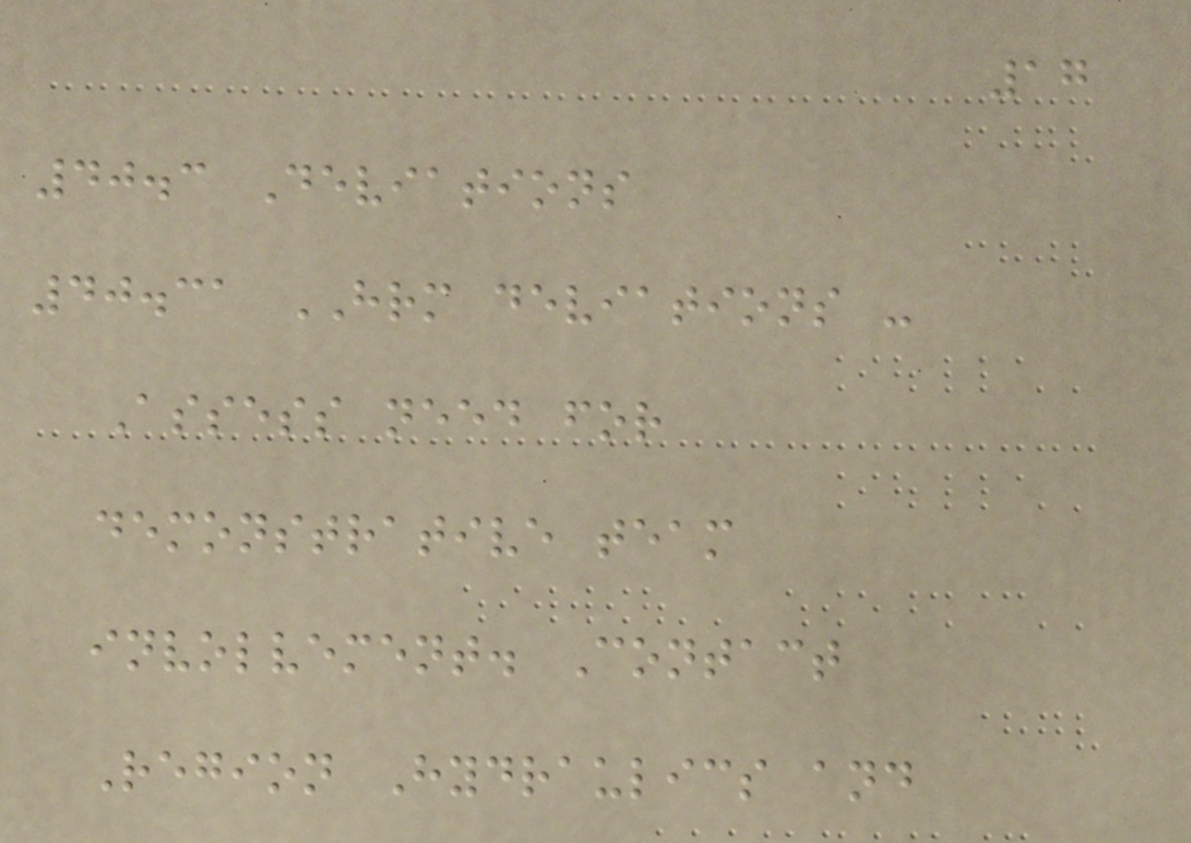17
40.3 Deviations
40.31 HRM deviations -
Assess need for
demonstrative team
involvement. Contact
Region Hydraulics and
